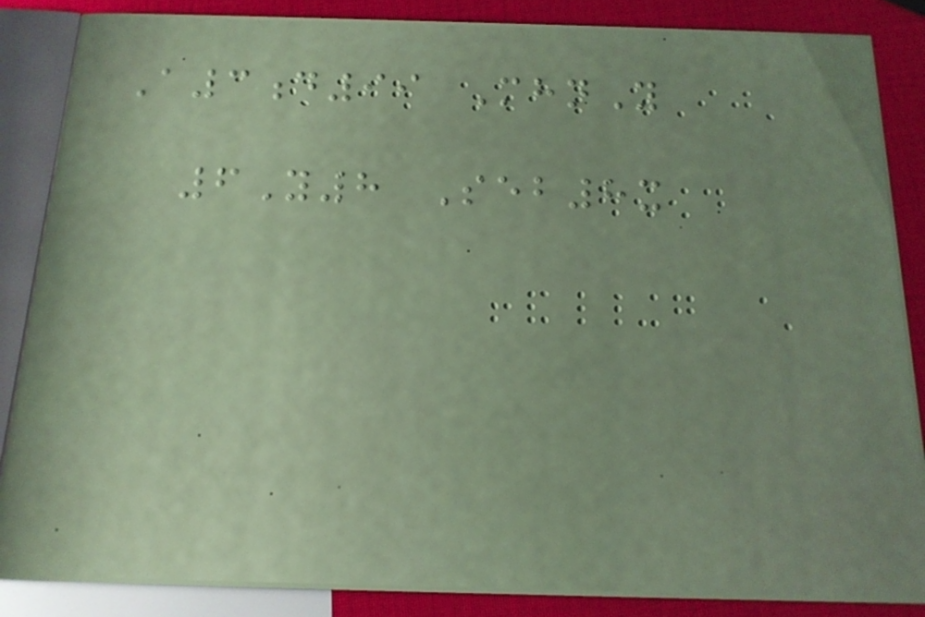A3d99 MhnY
6Y8 Seb8x
